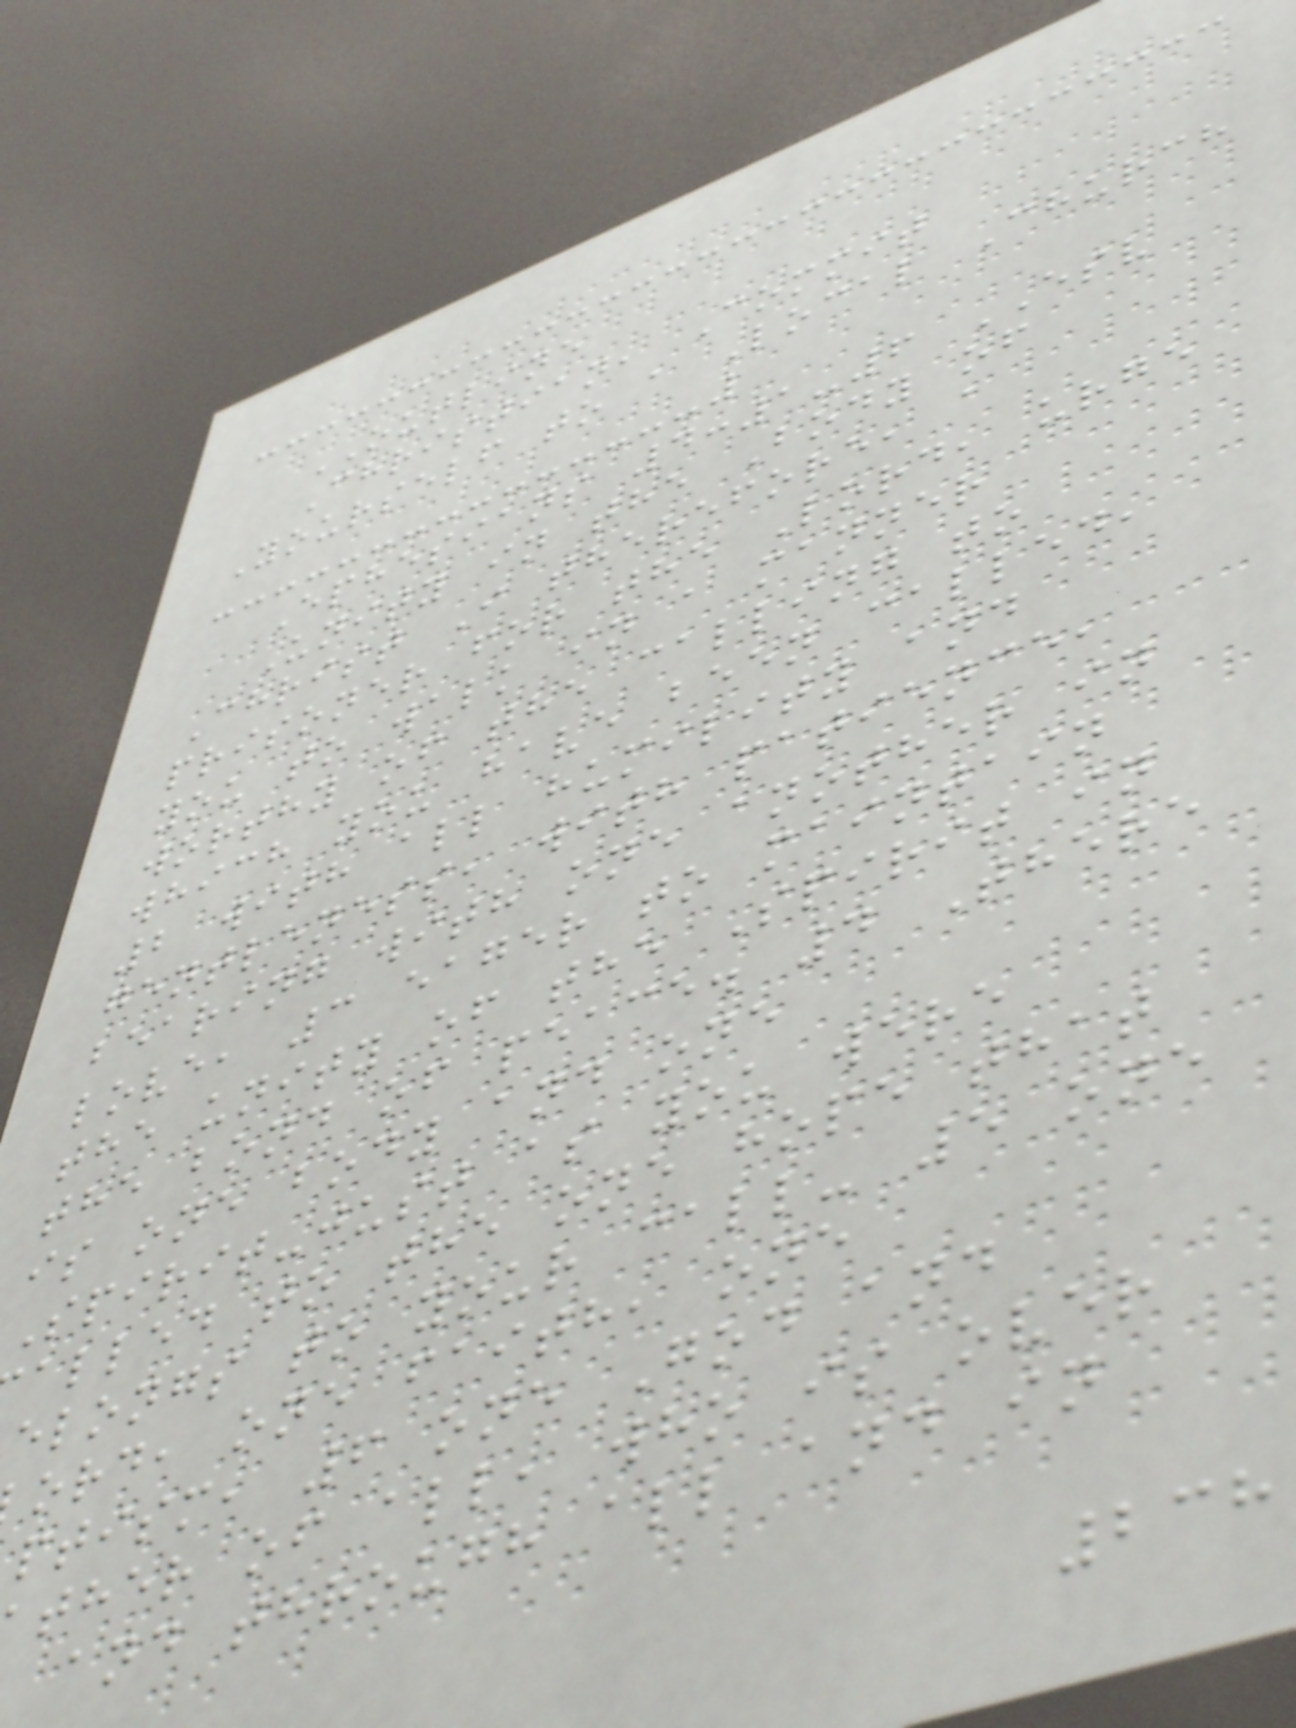OUTLINE
Christian, Commit
Yourself to a Local Church
Ephesians 4:1-6 ESV
Unity in the Body of
Christ I therefore, a
prisoner for the Lord, urge
you to walk in a manner
worthy of the calling to
which you have been called,
2 with all humility and
gentleness, with patience,
bearing with one another in
love, 3 eager to maintain
the unity of the Spirit in
the bond of peace. 4 There
is one body and one
Spirit-just as you were
alled to the one hope that
elongs to your call- 5 one
ord, one faith, one
ptism, 6 one God and
ther of all, who is over
and through all and in
238
